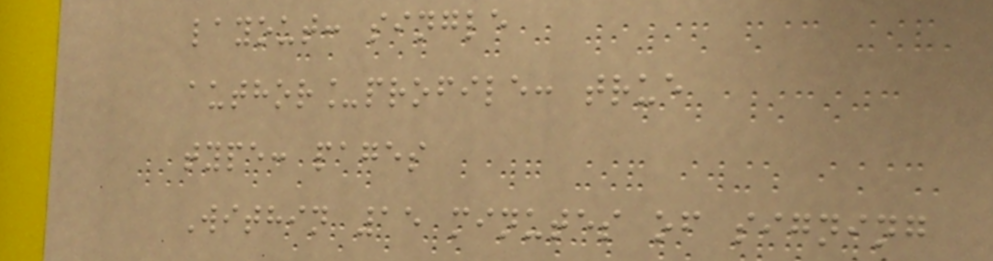layout: single
author_profile: true
type: pages
Within 15 minutes of signing
